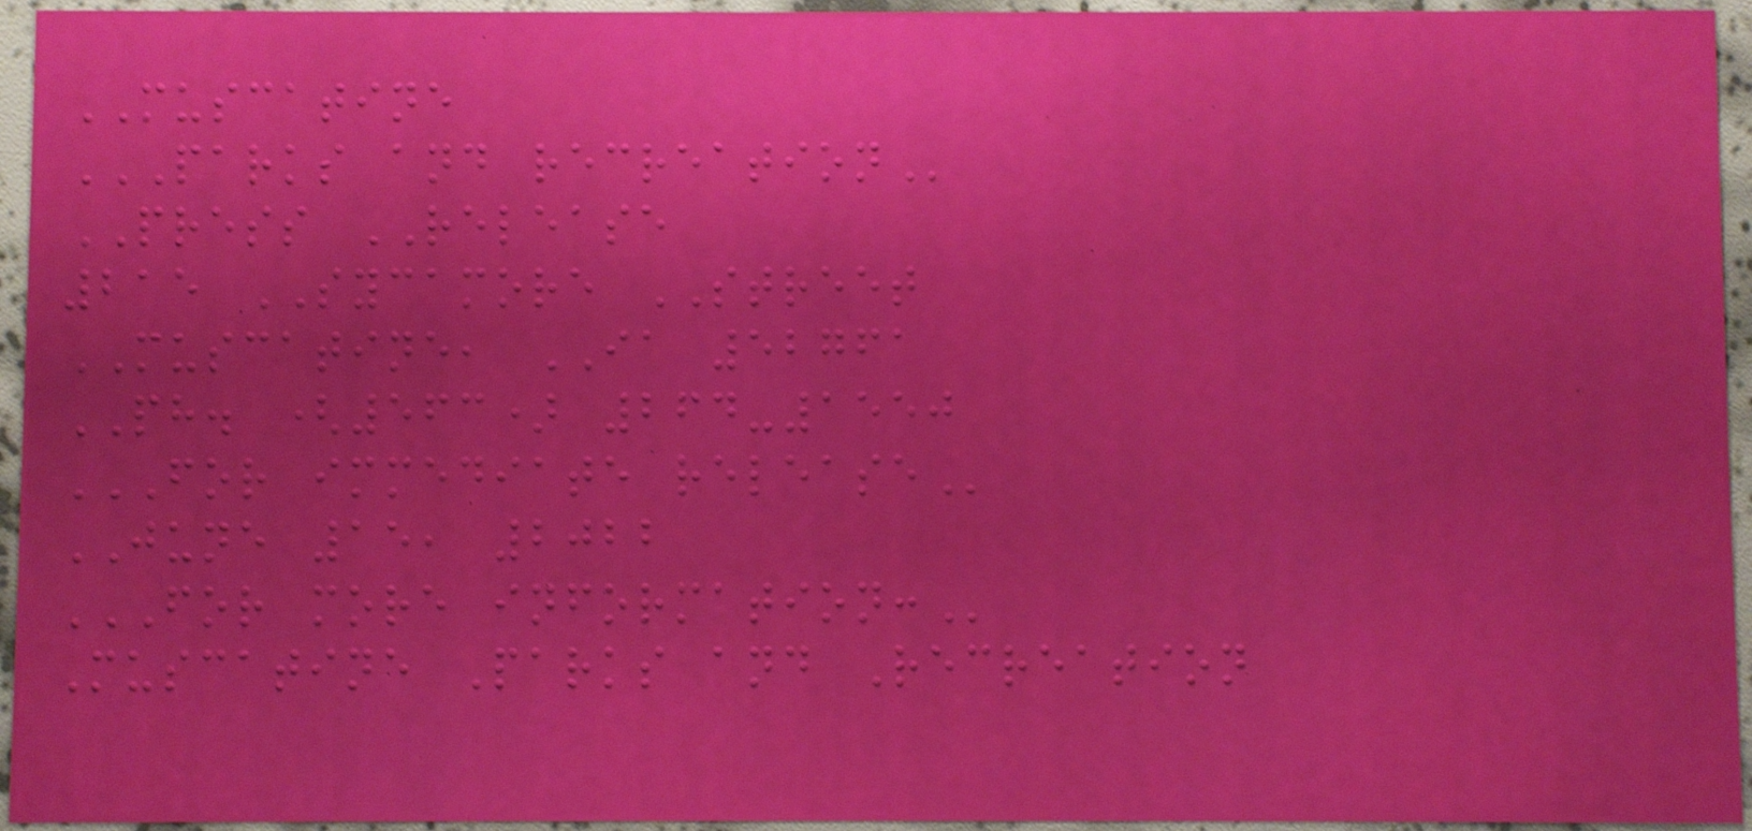MUSCATINE
PARKS AND RECREATION
PRESS RELEASE
215 SYCAMORE STREET
MUSCATINE, IA 52761
PH. (563) 264-1550
FOR IMMEDIATE RELEASE
JUNE 15, 2022
FOR MORE INFORMATION:
Muscatine Parks and Recreation
